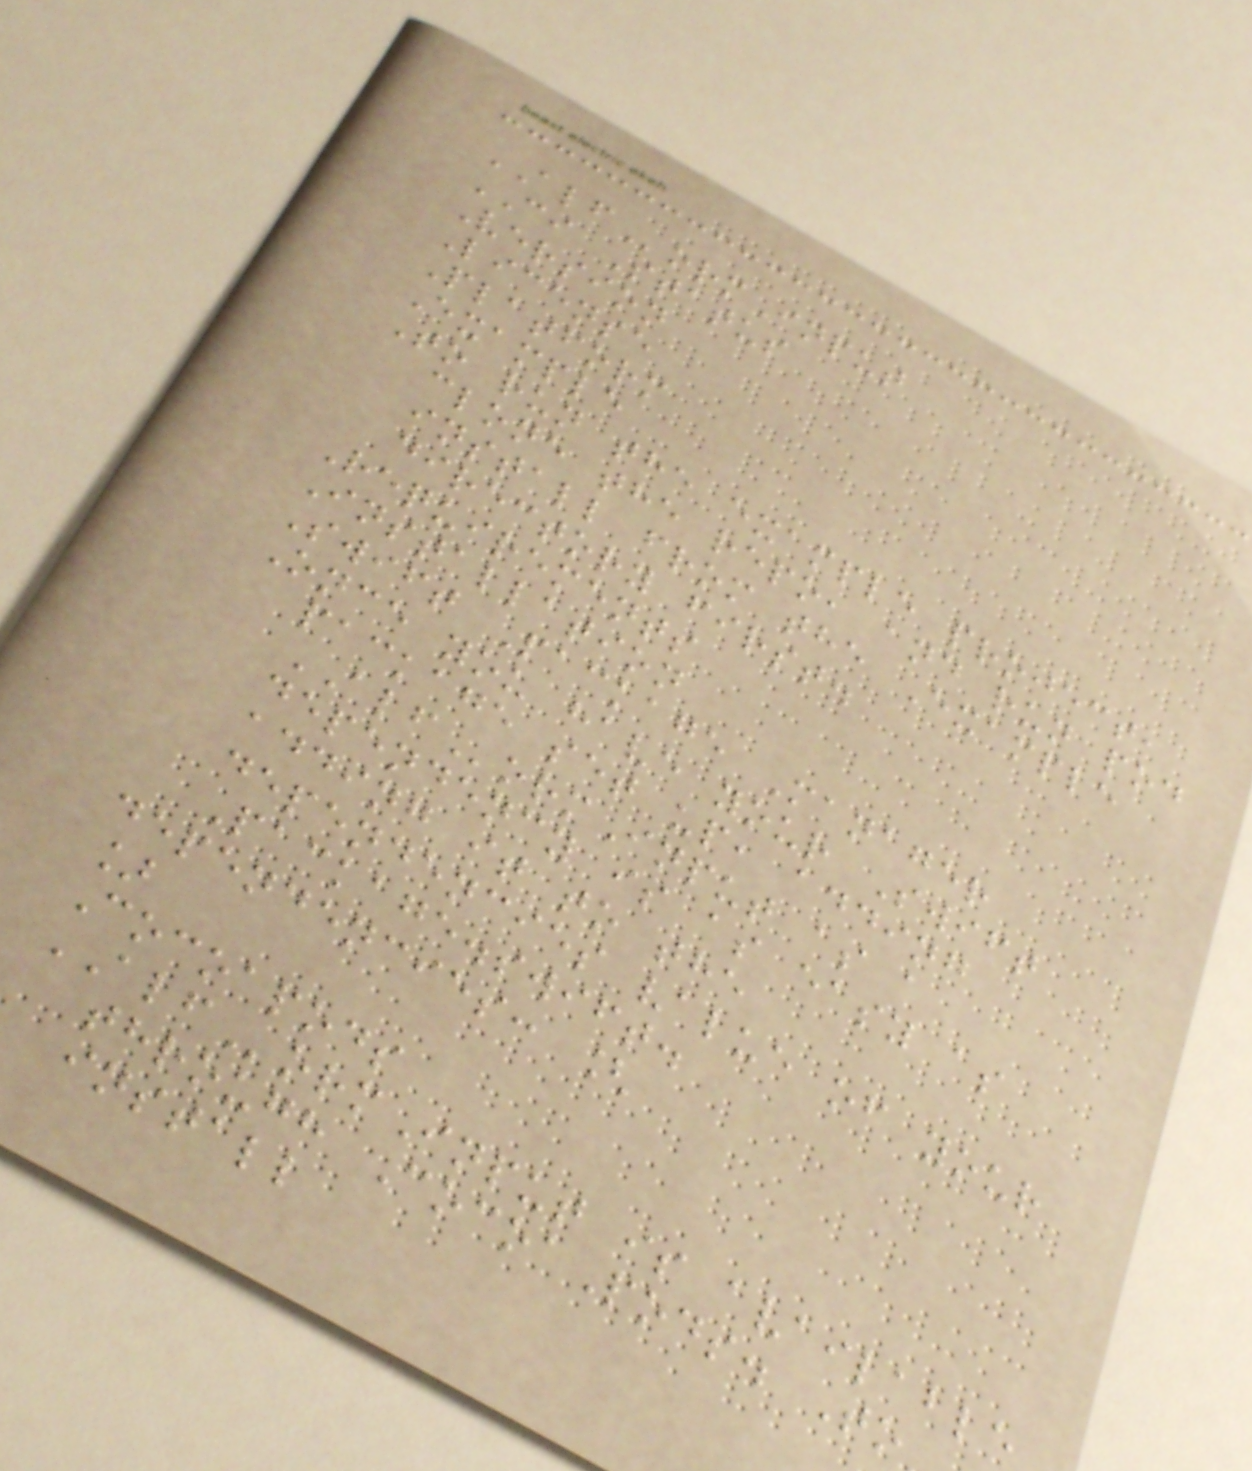ALFormInput
CI Status
Version
License
Platform
Example
To run the example project,
clone the repo, and run pod
install from the Example
directory first.
Requirements
Installation
Swift Package Manager
Once you have your Swift
package set up, adding
ALFormInput as a
dependency is as easy as
adding it to the
dependencies value of your
Package.swift.
dependencies: [
]
Cocoapods
ALFormInput is available
through CocoaPods. To
install
